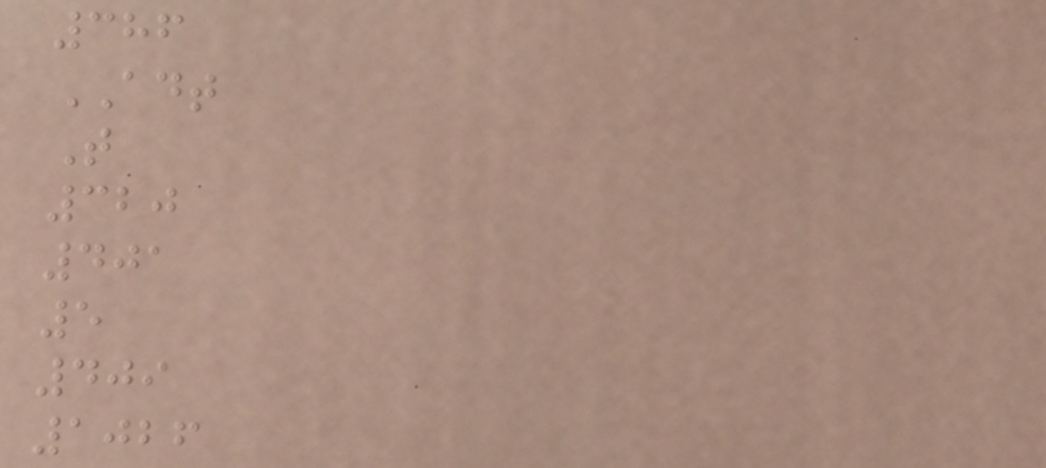386
ADT
T
320
401
5
409
1026
